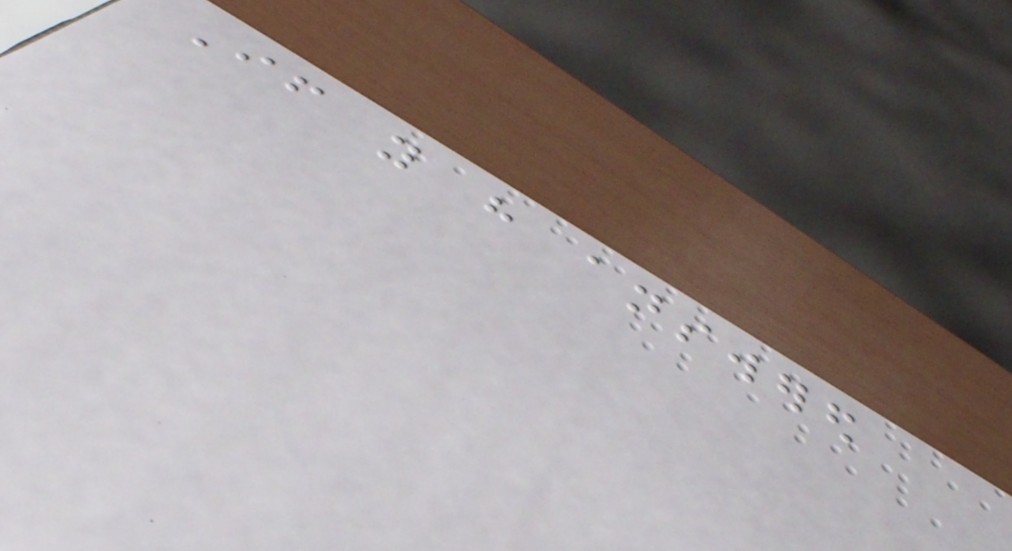If you have answered
